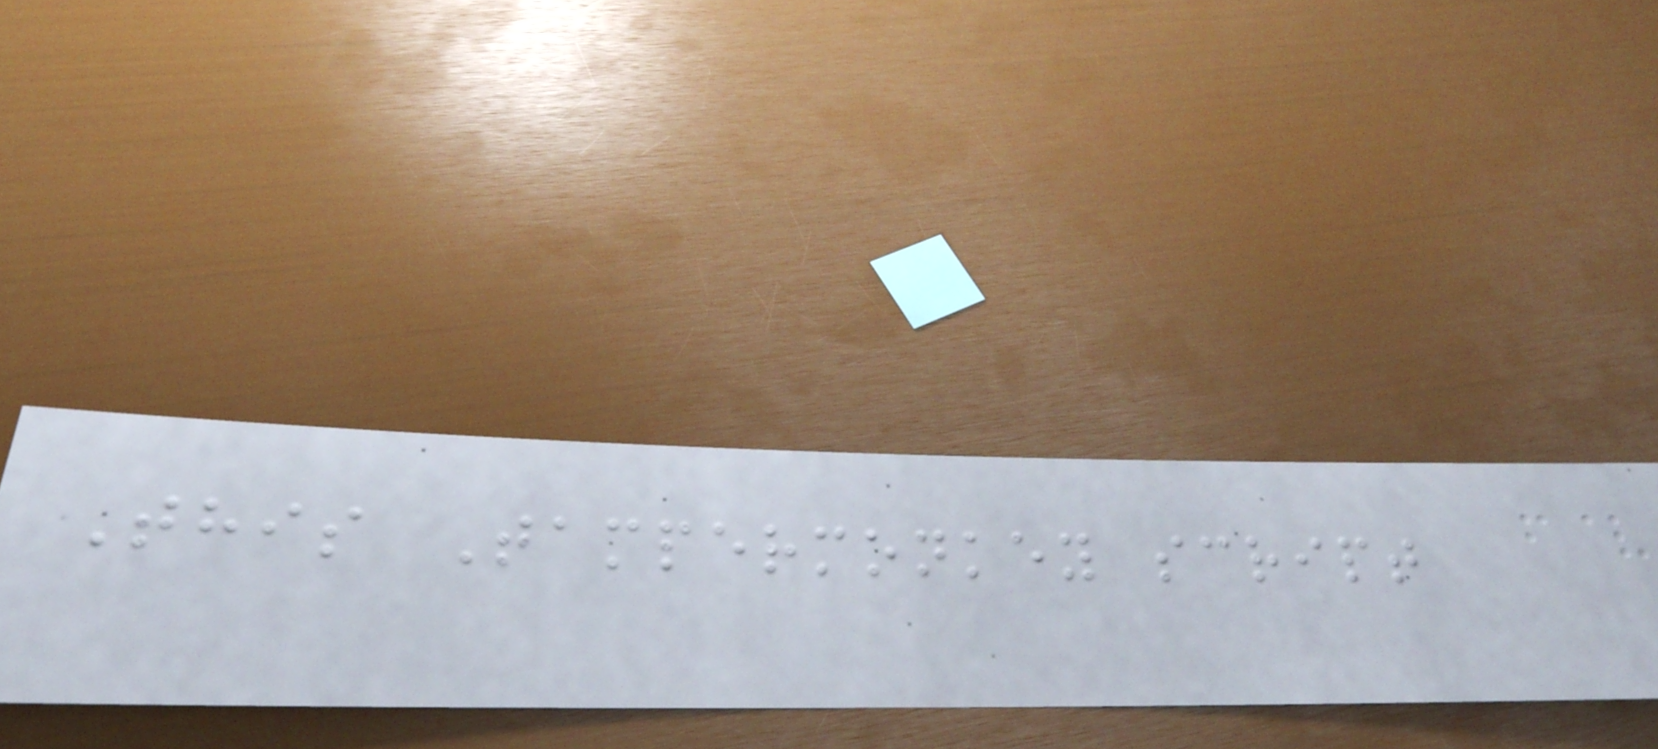This Tampermonkey script
